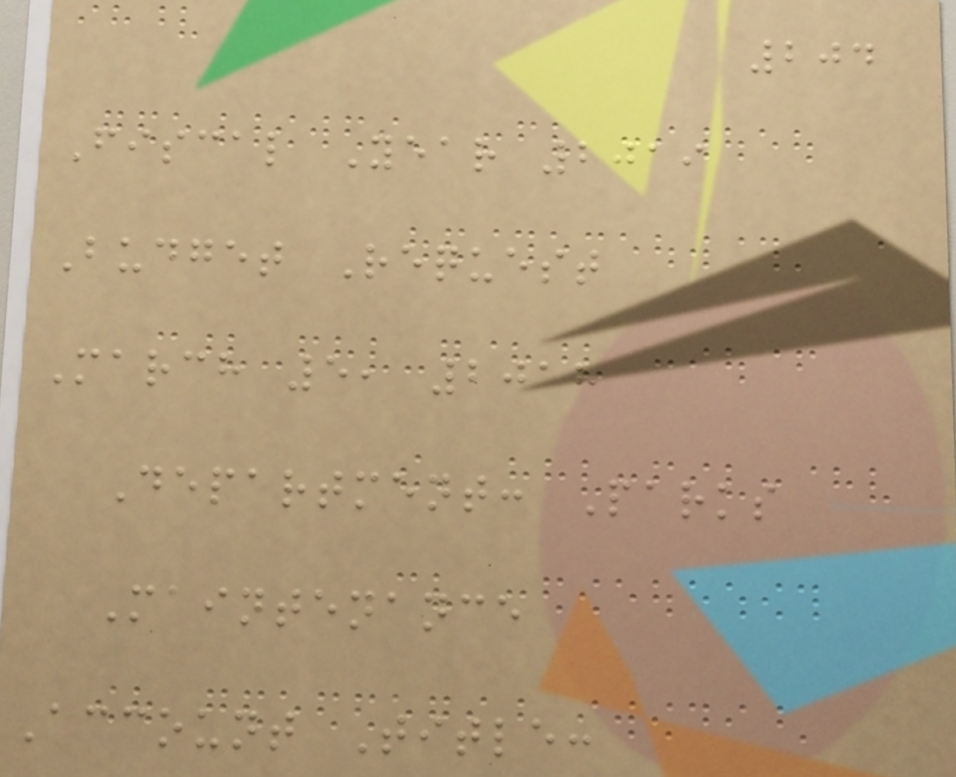204
Fiscal Year 2019
Budget Request
March 5, 2018
Department: Parks
Maintenance
Account Title:
